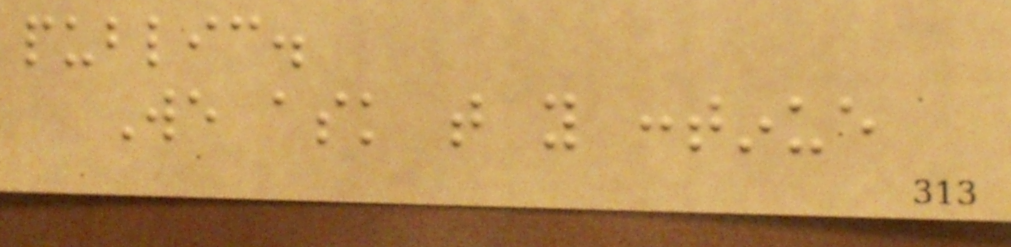public.
We ask that you continue
